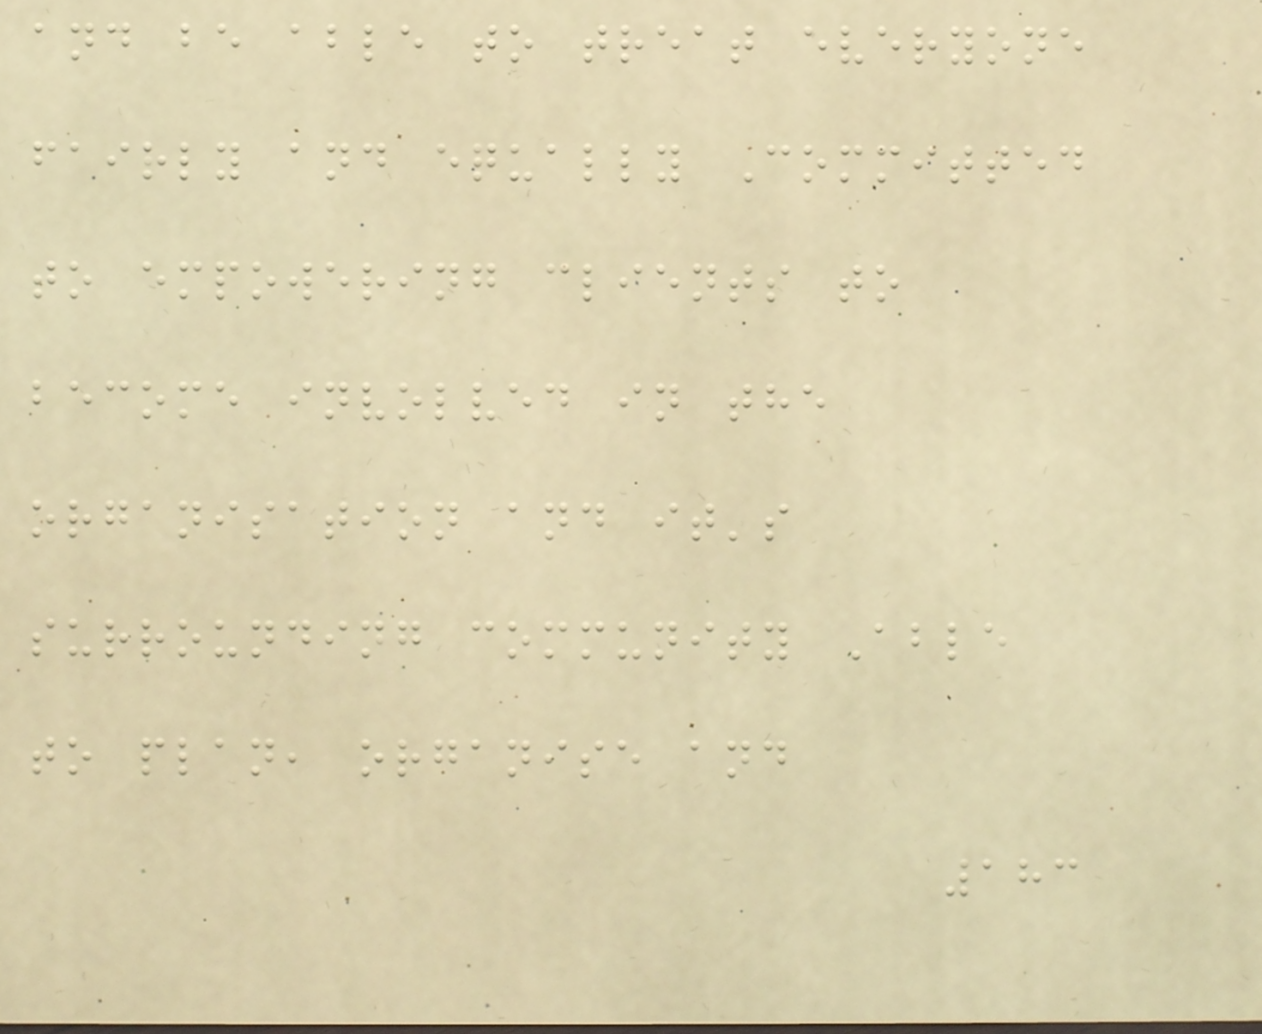and be able to treat everyone
fairly and equally Committed
to empowering clients to
become involved in the
organisation and it's
surrounding community Able
to plan, organise and
183
